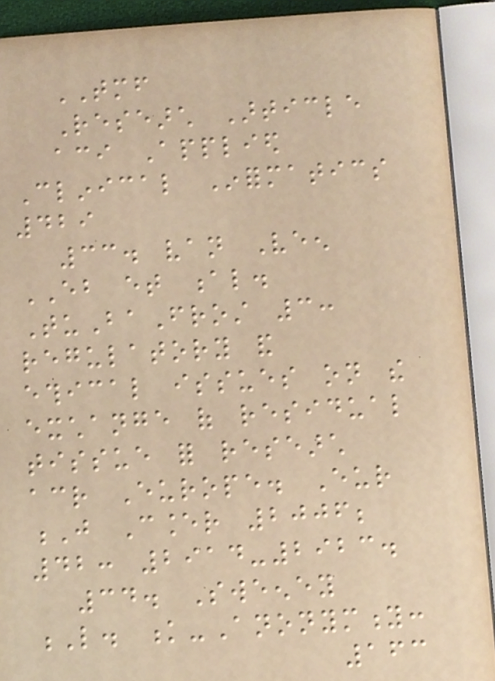TMF
Research Article
aci Applied
Clinical Informatics
429
33. van Veen
EB et al.
TuBaFrost 3:
regulatory and
ethical issues on the
exchange of residual
tissue for research
across Europe. Eur
J Cancer 2006;
42: 2914-2923.
34. Sweeney
L. k-Anonymity:
163
